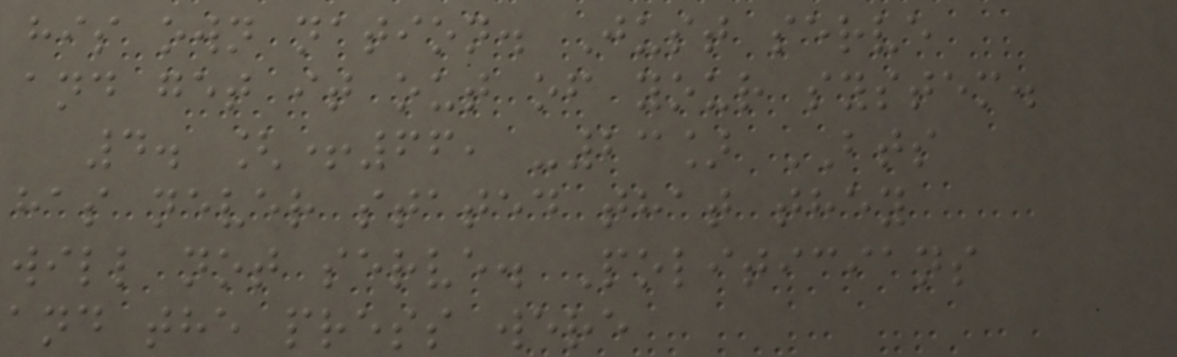his own nation. Just serve
and get it out of your system.
4. [+66, -23] BTS
has never stated that they
will not serve. Politicians
and the press were
